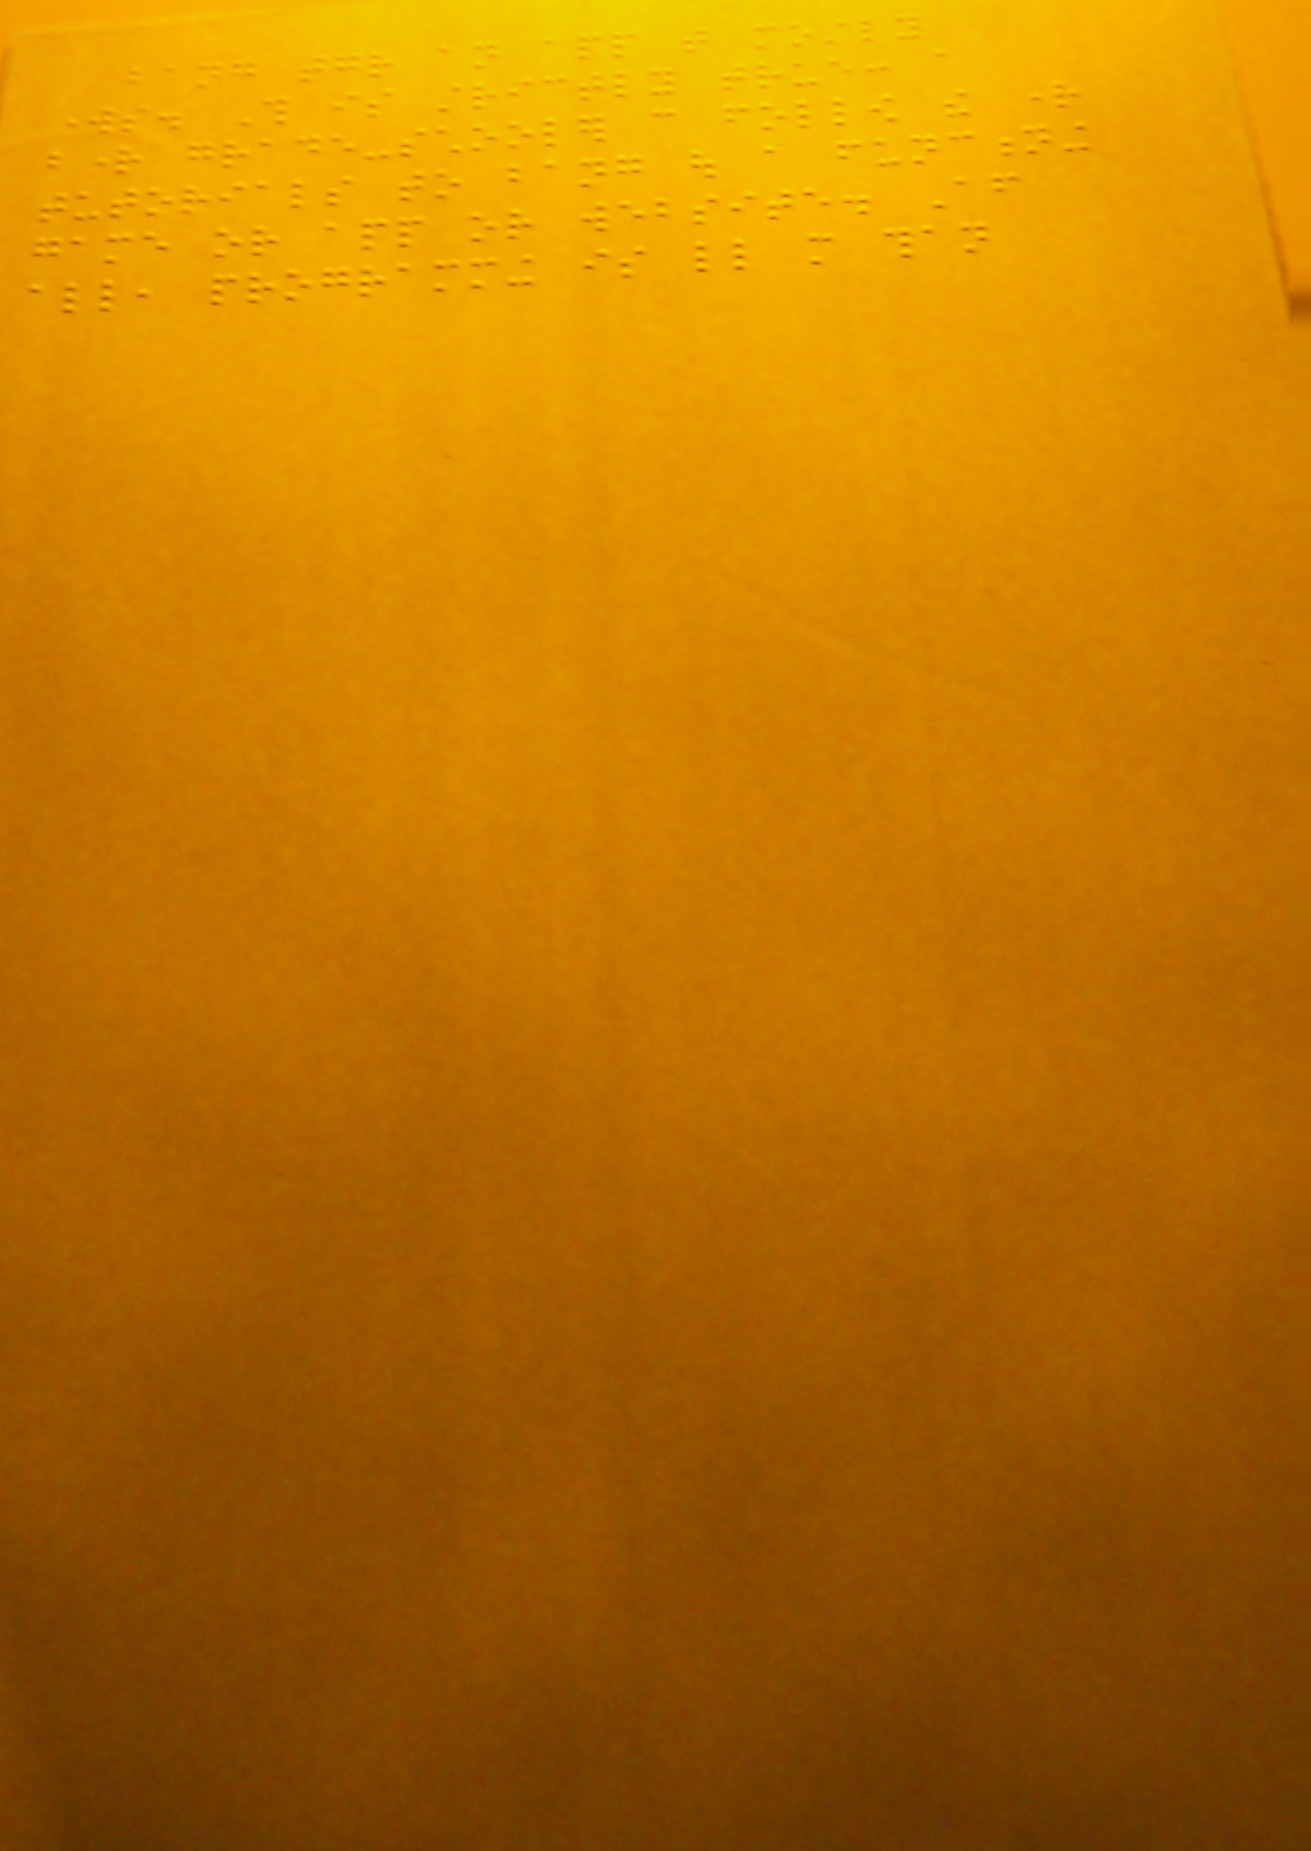bang together an app that mostly
works. This is strictly true: a
bright grade-schooler can follow the right
tutorials to bang out a functioning
game or app or website. After
all, programming is little more than
